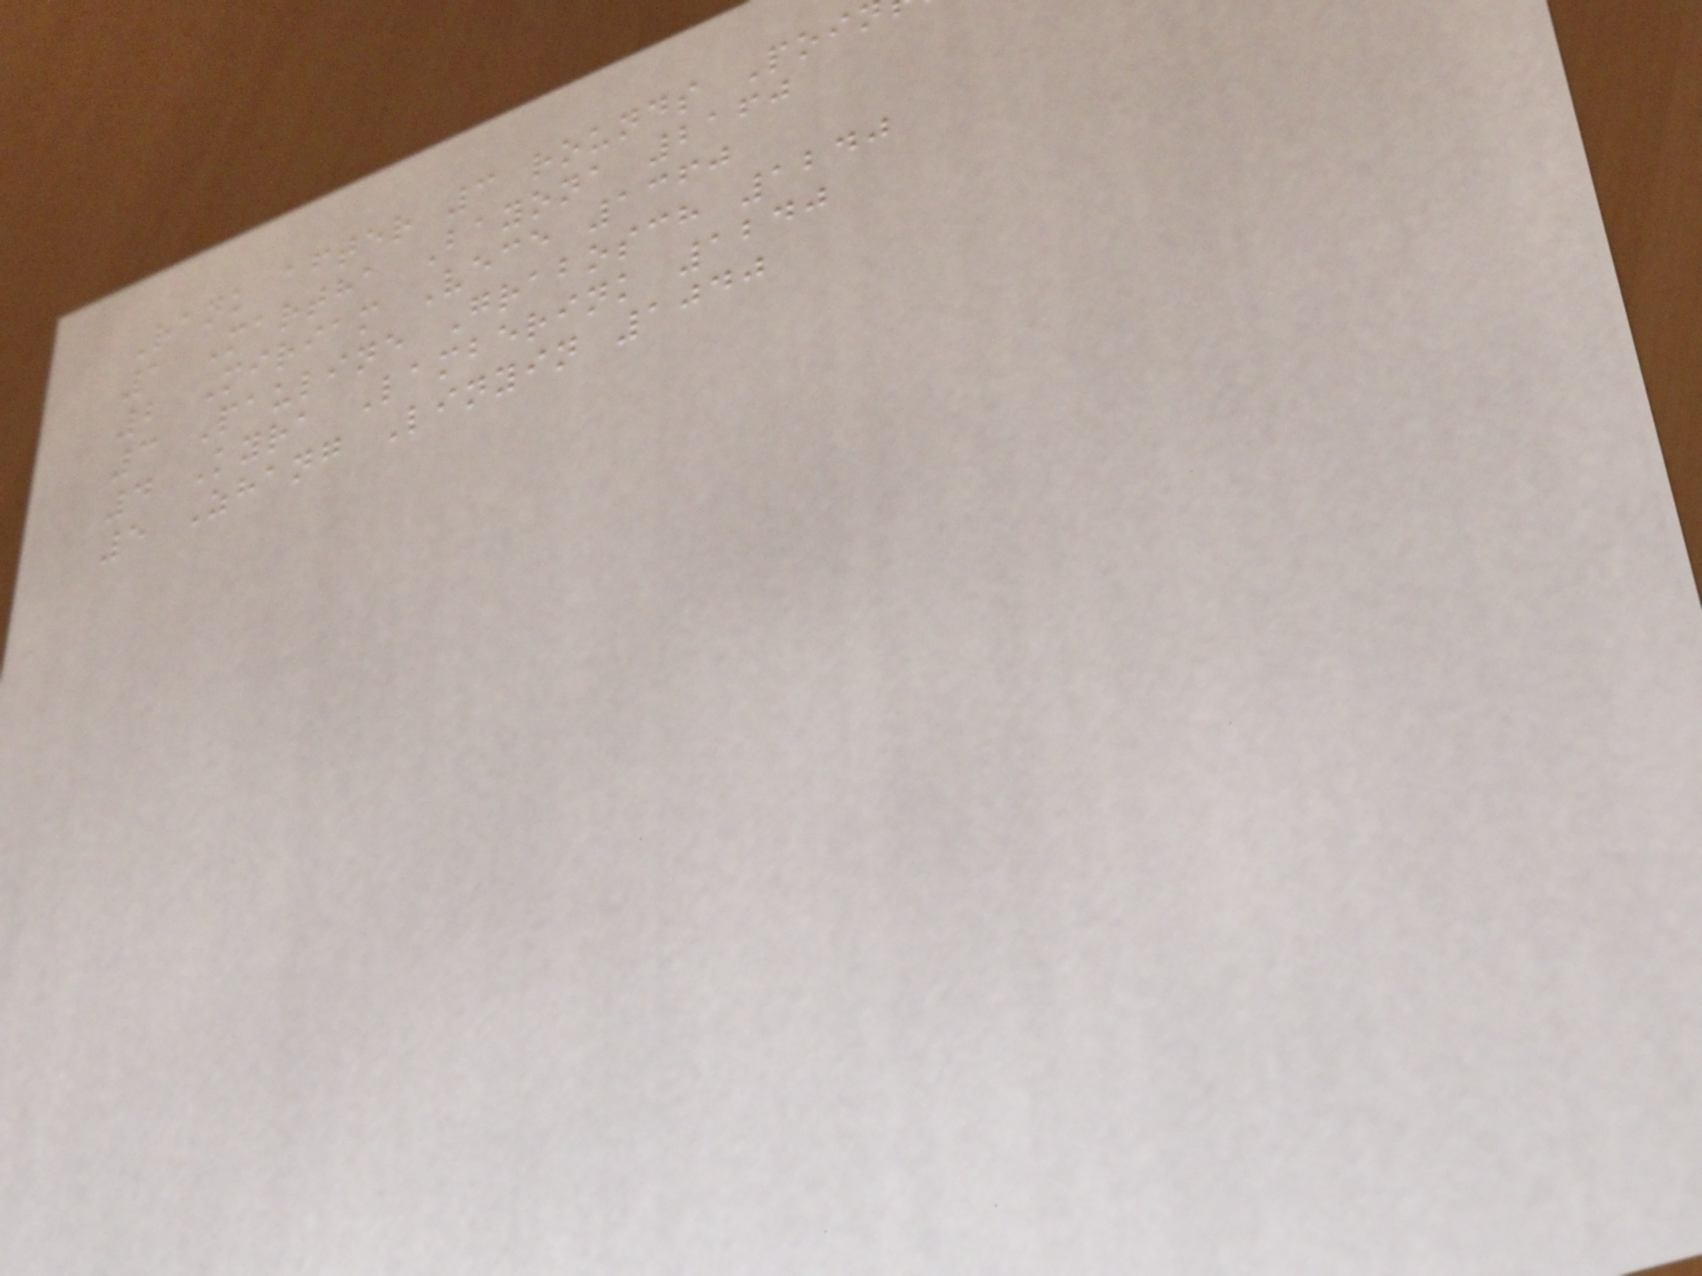Rank after 3 rounds Poi
1 Martha Bayona 2160
2 Miriam Vece 1360
3 Pauline Grabosch 1240
4 Kyra Lamberink 1240
5 Zhang Linyin 1040
